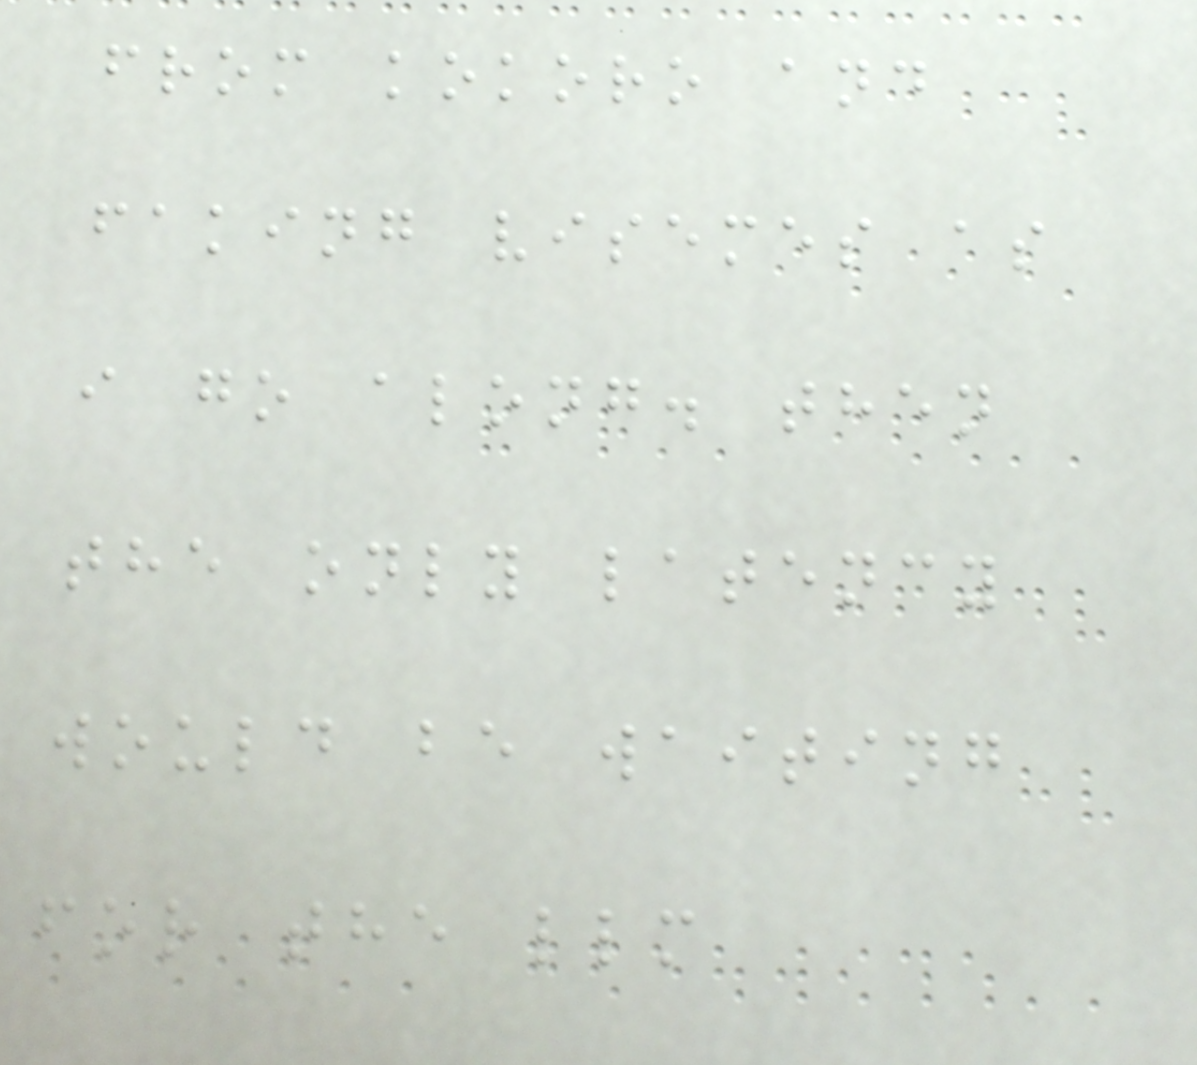from kokoro and
faking visemes as
i go along. then
the only latency
would be waiting
for the llm
